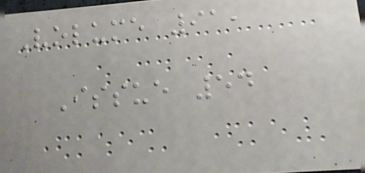Volume 91,
Issue 54
